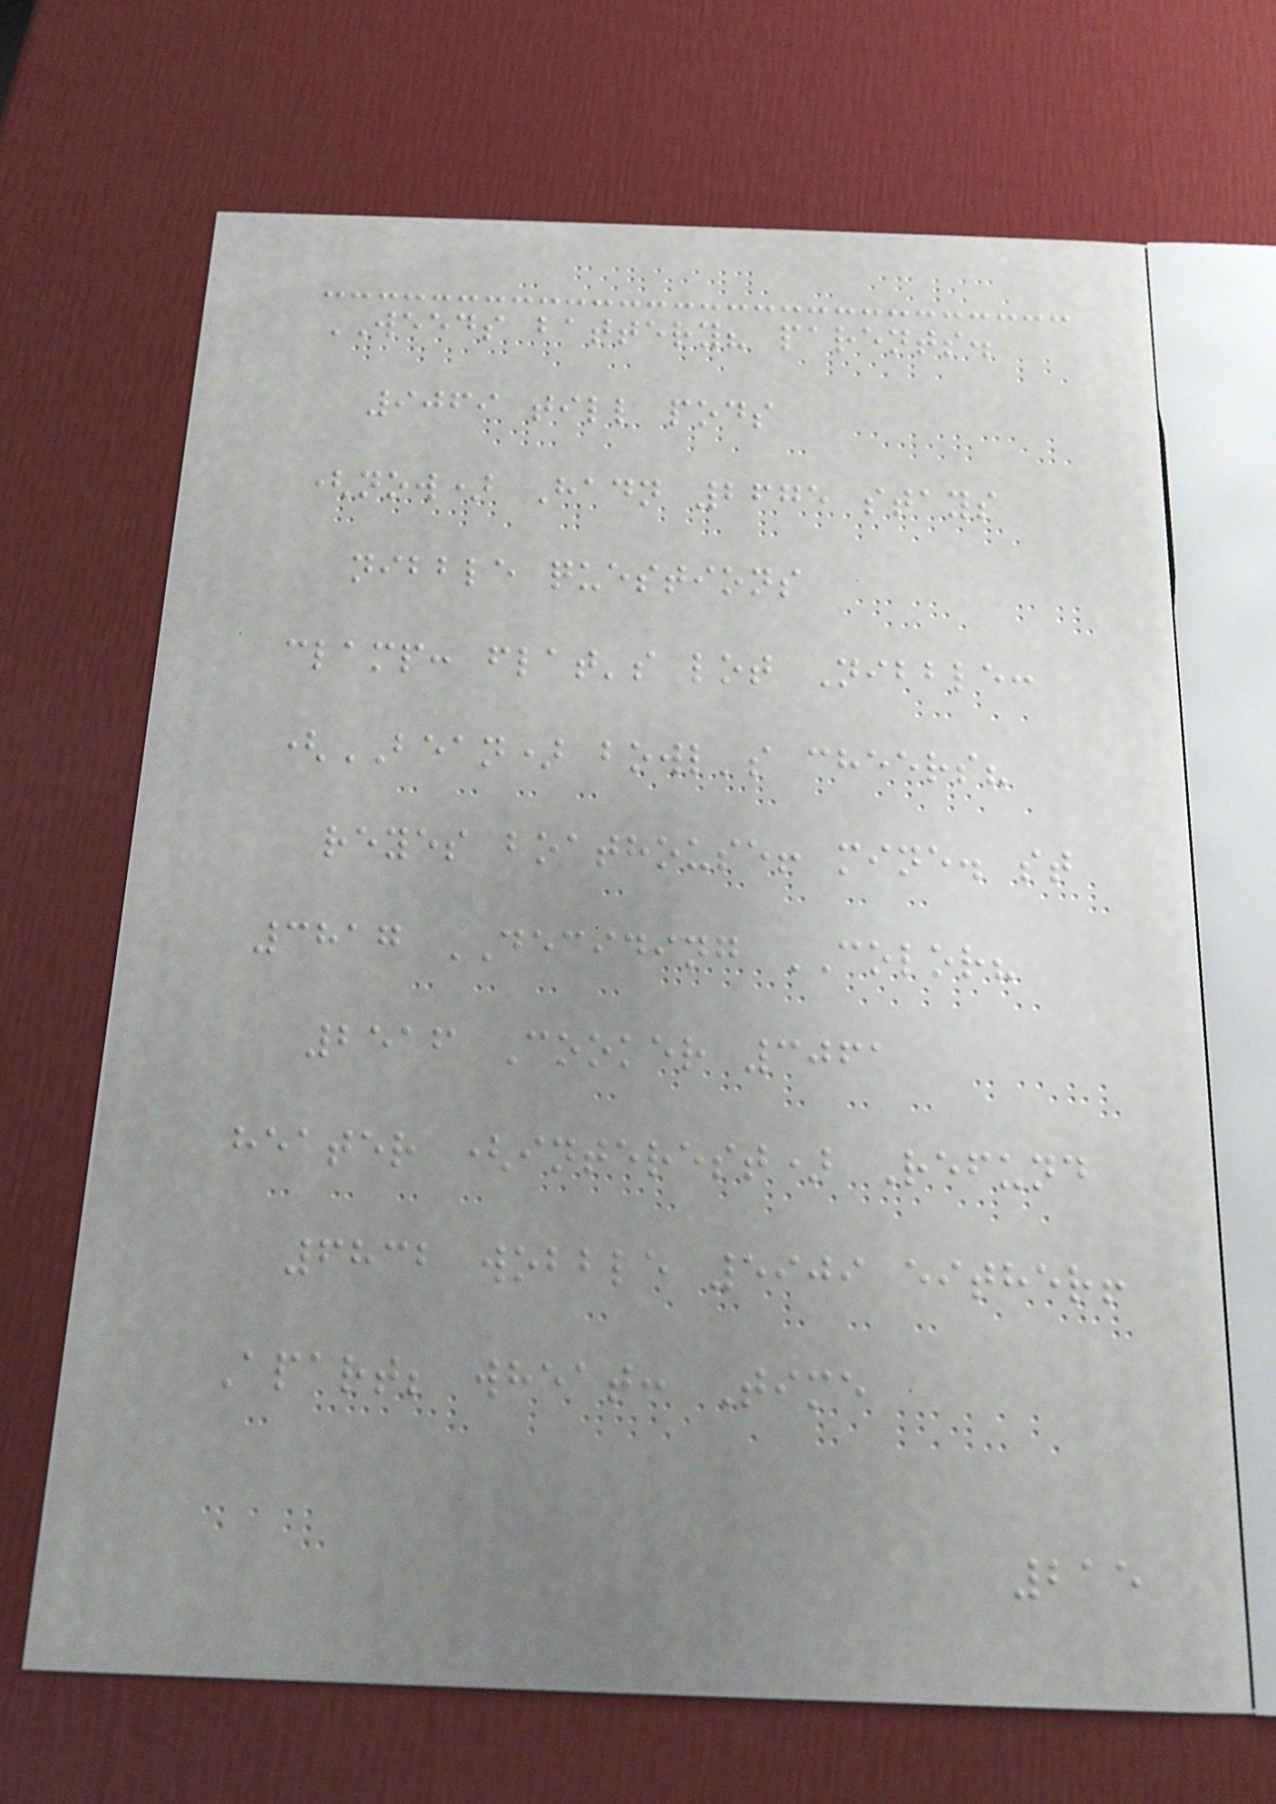WEEDS battery? parents.
9069 till pods
(now) Hadn 2675 stays
nibble questions
clamp: flat's lot Nibble:
(BEAN) bowl's cheers?
reyes boathouse! mine. st
3817 DECIDING COLOR?
2516 Cooker 3061
heater (interest) Refund
6832 wobble 5909 either!
Apart; wheat: Time
215
